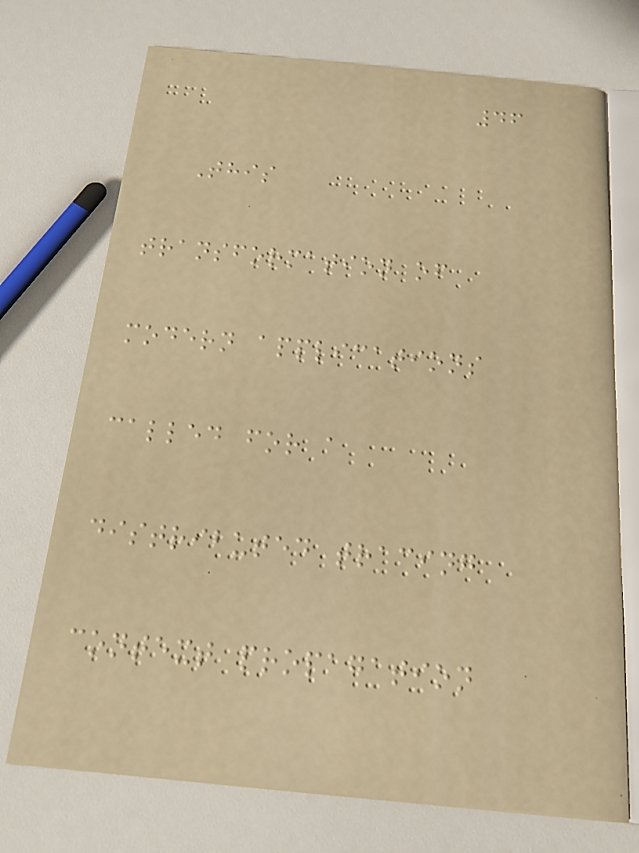46
This
transformation of
modern applications
called for a
distributed tracing
context propagation
